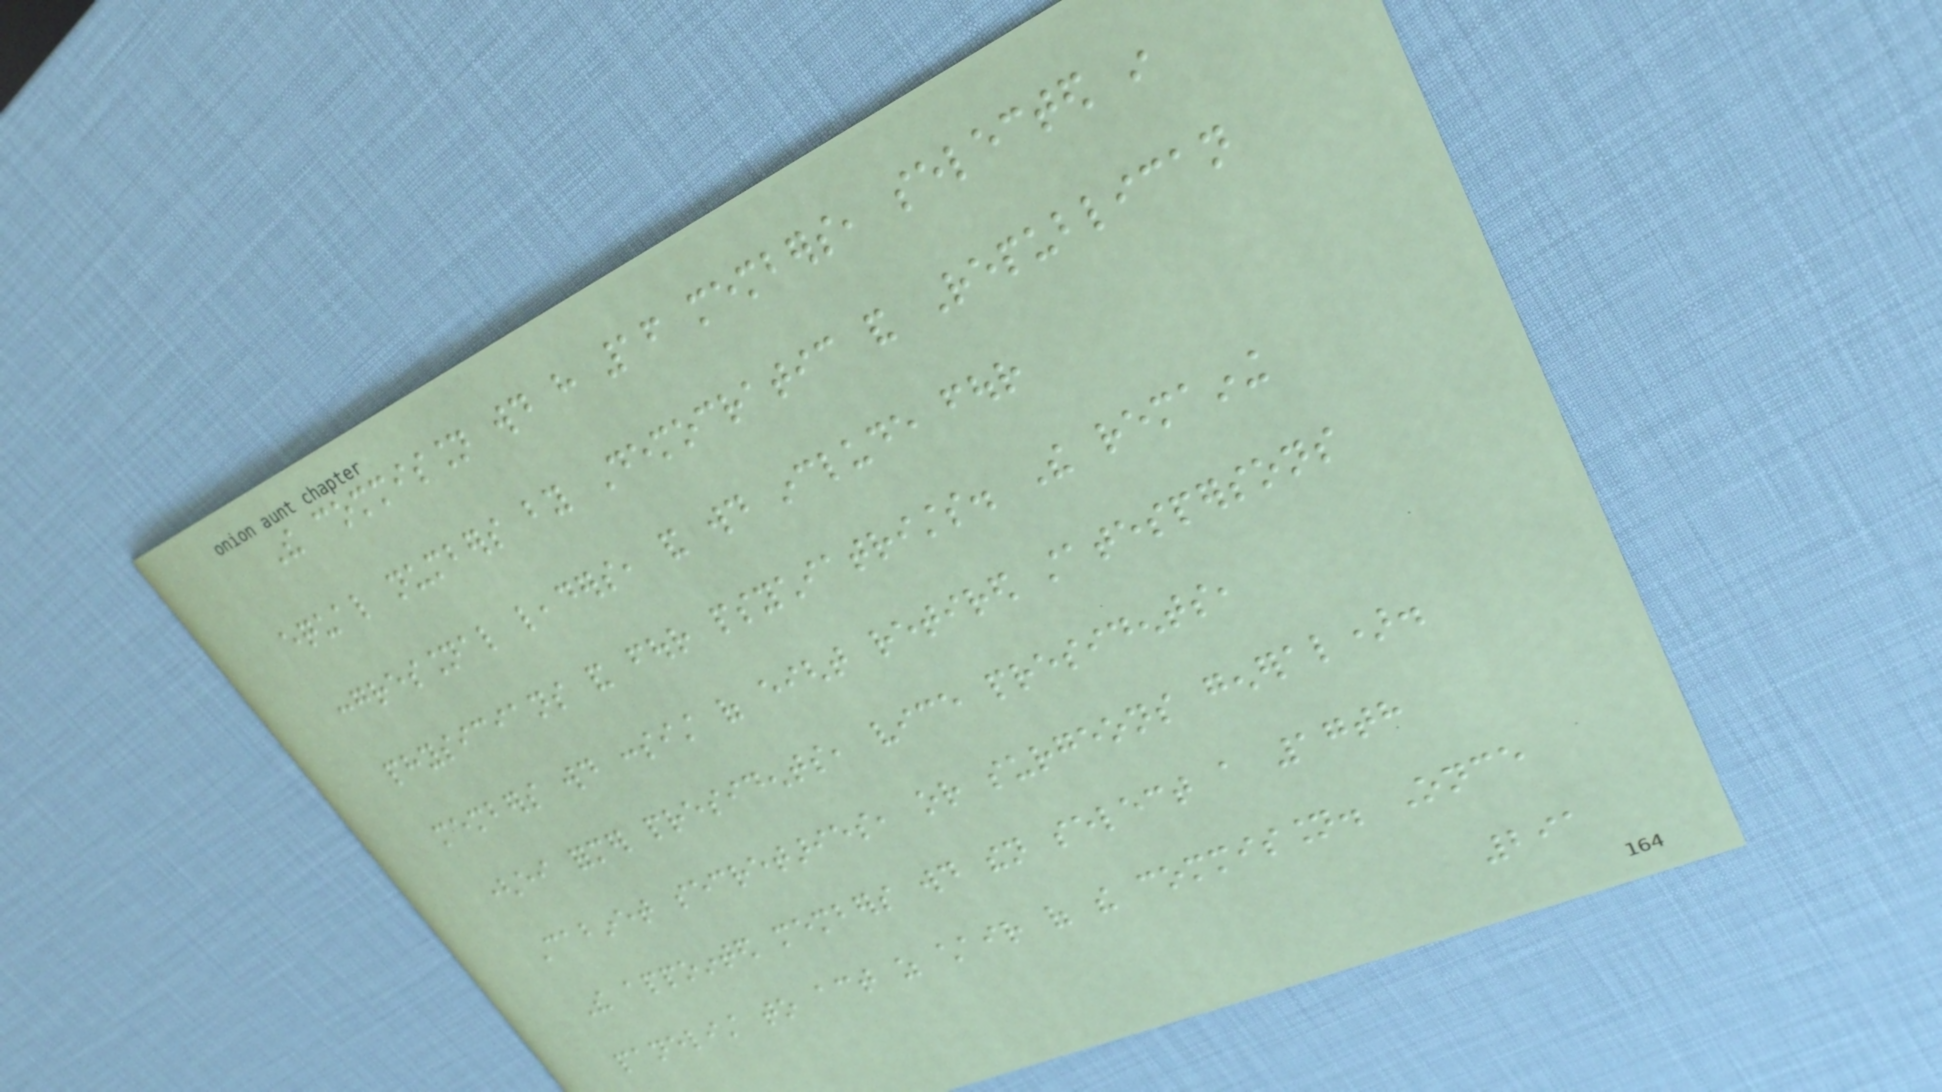The commission would have 16 members, selected in
equal numbers by Democratic and Republican
congressional leaders, and would include four
physicians and four psychiatrists. The remaining
members would consist of eight retired statespersons
(either former presidents, vice presidents,
Cabinet secretaries, or surgeons general).
The appointed members would then select a 17th
panelist to act as chair of the commission. Once
291
